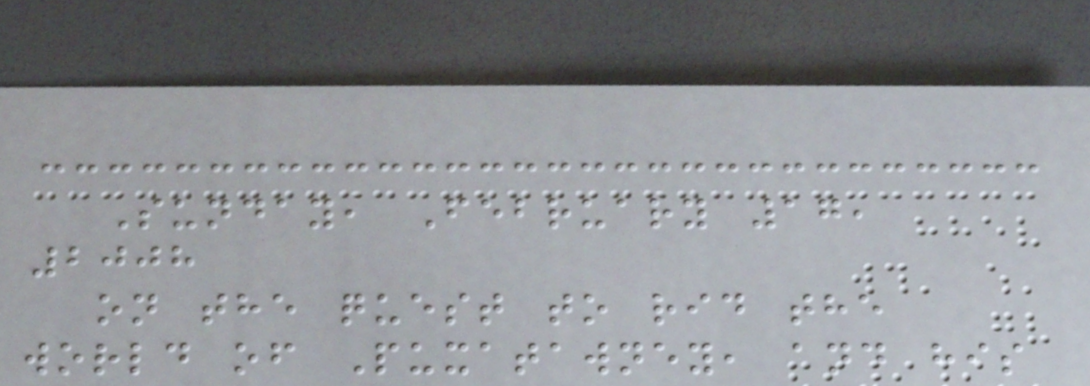Sunday, February 17,
2008
on the quest to rid the
world of Puxatawney, and his
